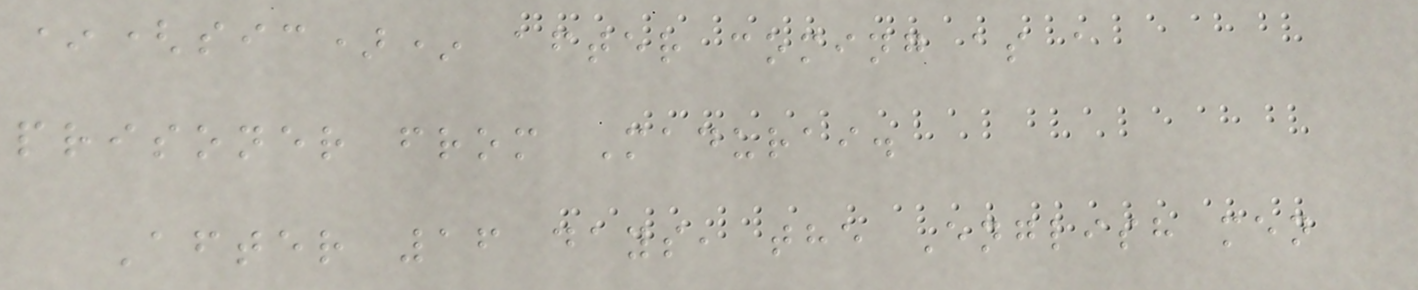*(sic)* after coming as a
prisoner from Madurai.
After 16 days, the English men
